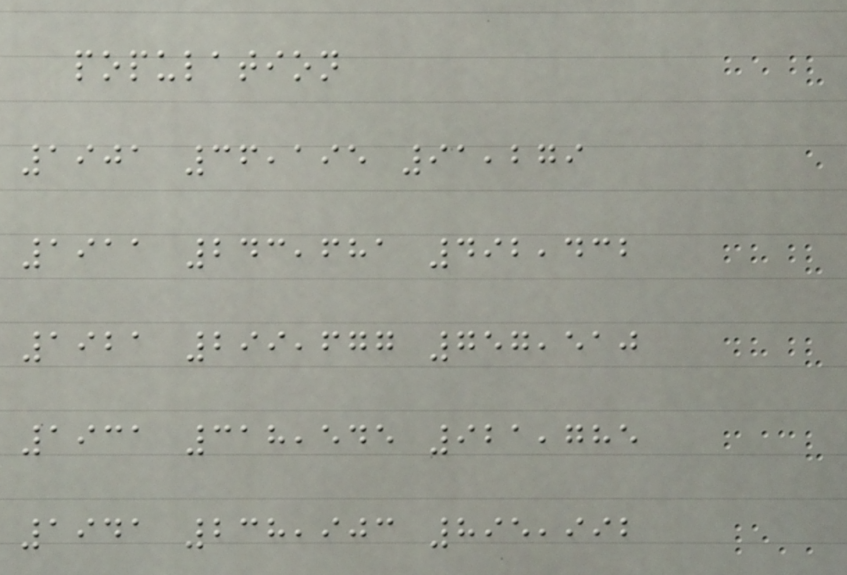population
1901 36,195 91,279
1911 243,681 492,432
1921 299,677 757,510
1931 318,545 921,785
1941 238,903 895,992
